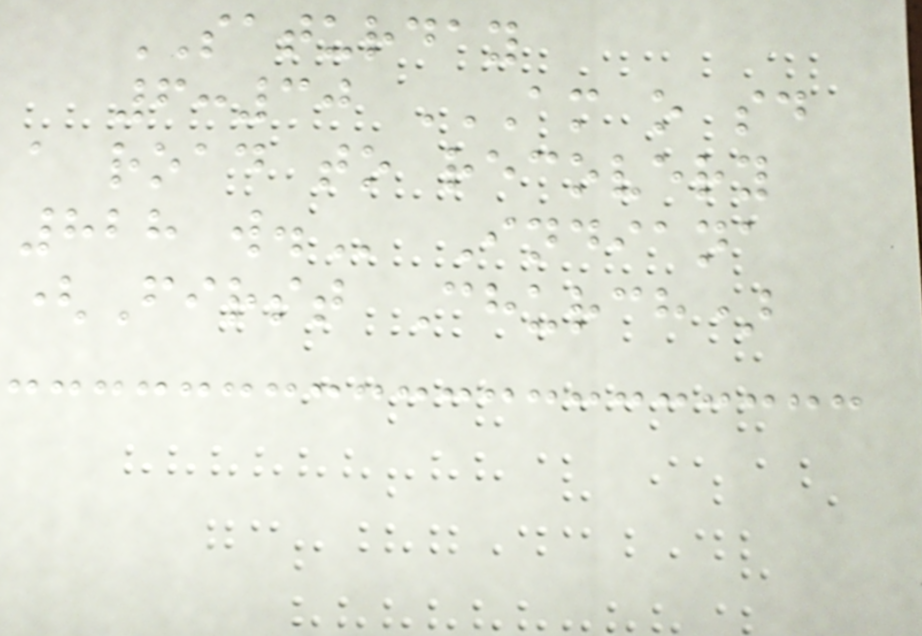SATURDAY
6:30 AM O SD
A ROAD TO RECOVERY
828 W. Indiana
(First Church)
